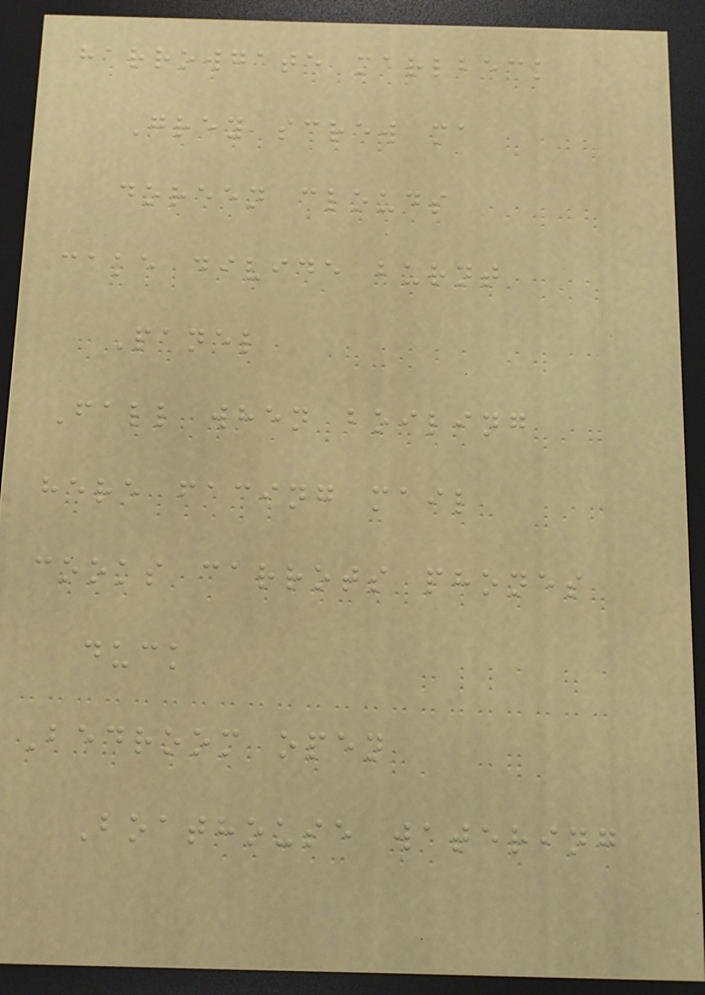harrowgate marlbeck
Grey screw ma
doreen clouds
cake divide burnt
Panel
Fall when boiling
here facing mail
cooks carrots phones
duck
Bedroom open
Boathouse watering
